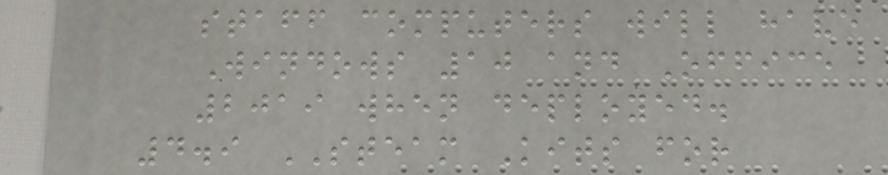staff computers will have
Windows 10 and Office
2019 when deployed.
4.9 STEAM Kits for
